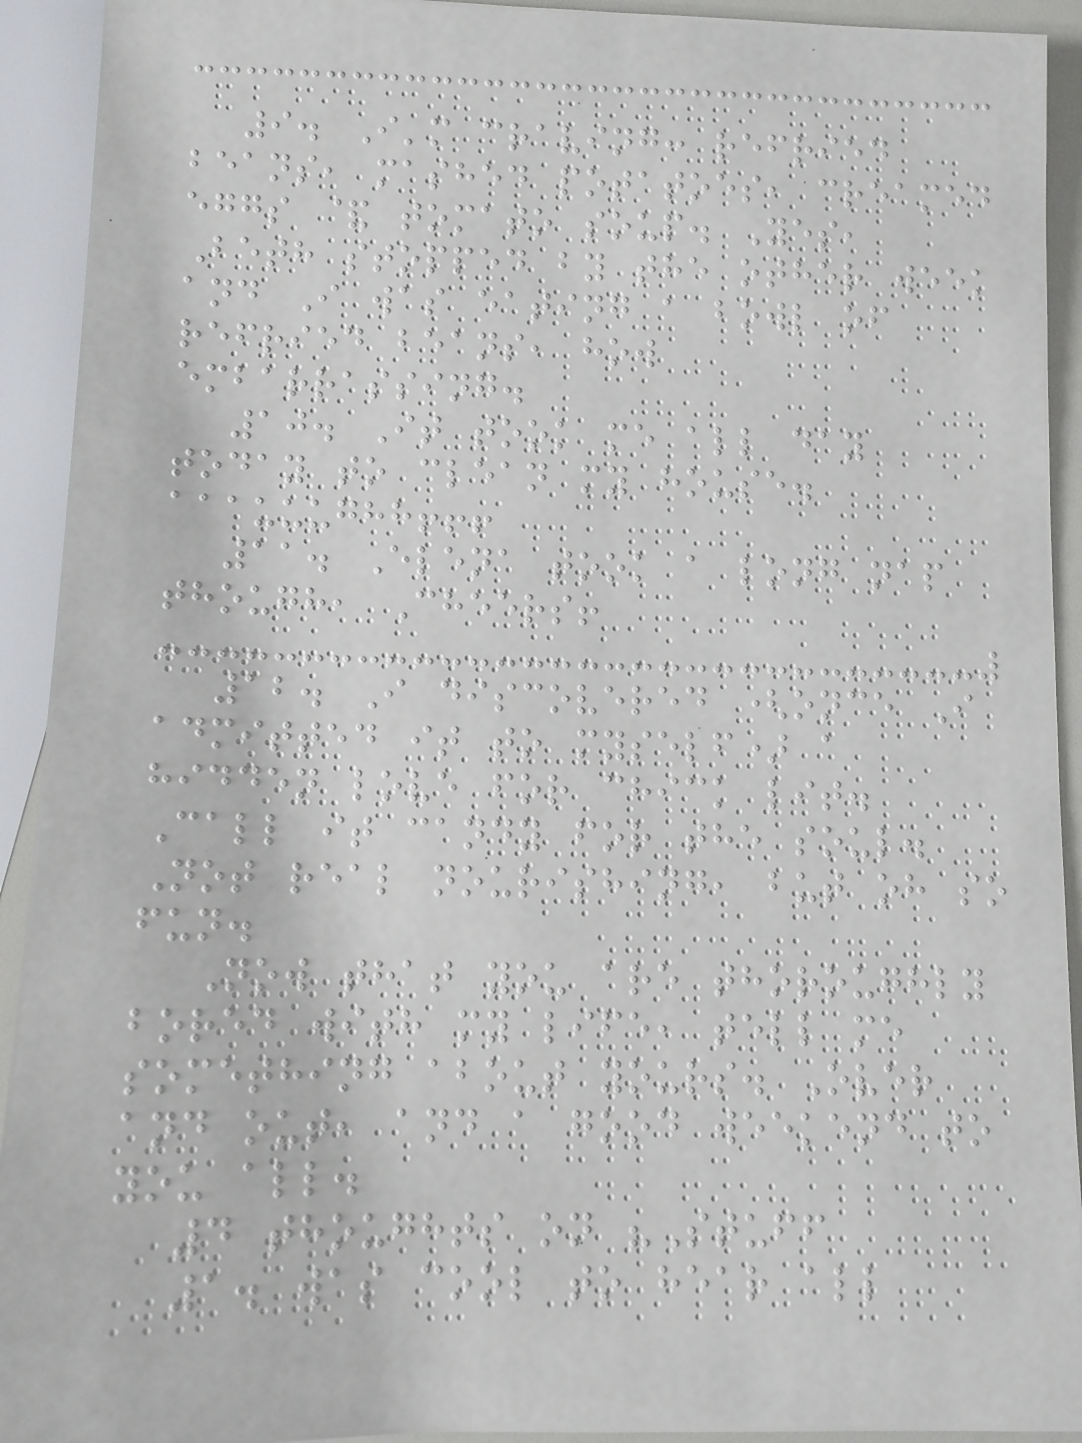9. I'm craving: refried
beans, mashed potatoes, creamed
eggs & tomato soup. Yes,
Beth stopped by the other week
and I was eating a bowl of
refried beans, how
embarrassing.
10. It took me all day
today to clean my house.
aaauuughh!!!
11. Elena took a long nap
though, Cheers!
12. I discovered (once I
admitted it to myself) a
hidden love for chick lit.
Call it candy for the soul.
Not real nourishing, but oh so
fun.
Now that you are thoroughly
bored with my life, tell me
something about yours. Over
and out, and a good weekend to
you all.
4 thoughts on "Stuff
1. was cool to hear all
